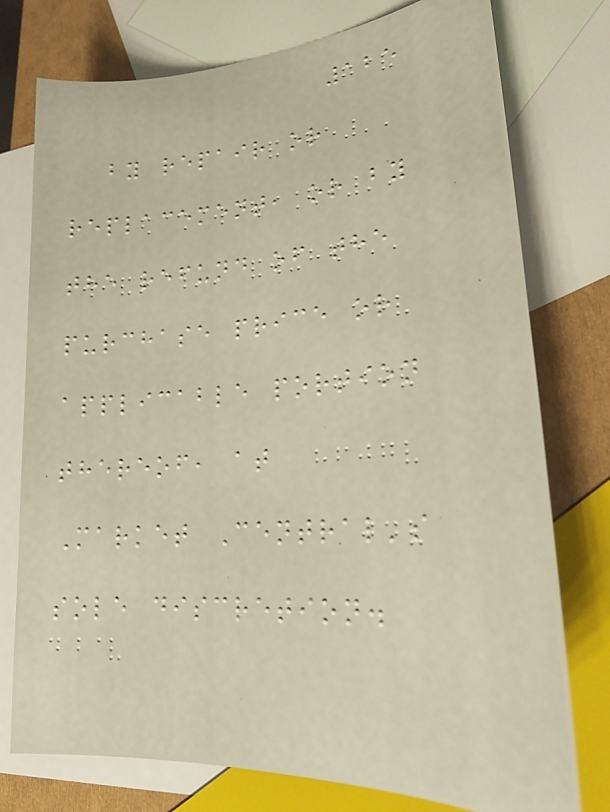125
by repair or
replacement, or by
the refund of the
purchase price or
applicable portion
thereof, at
Market Central's
sole discretion.
